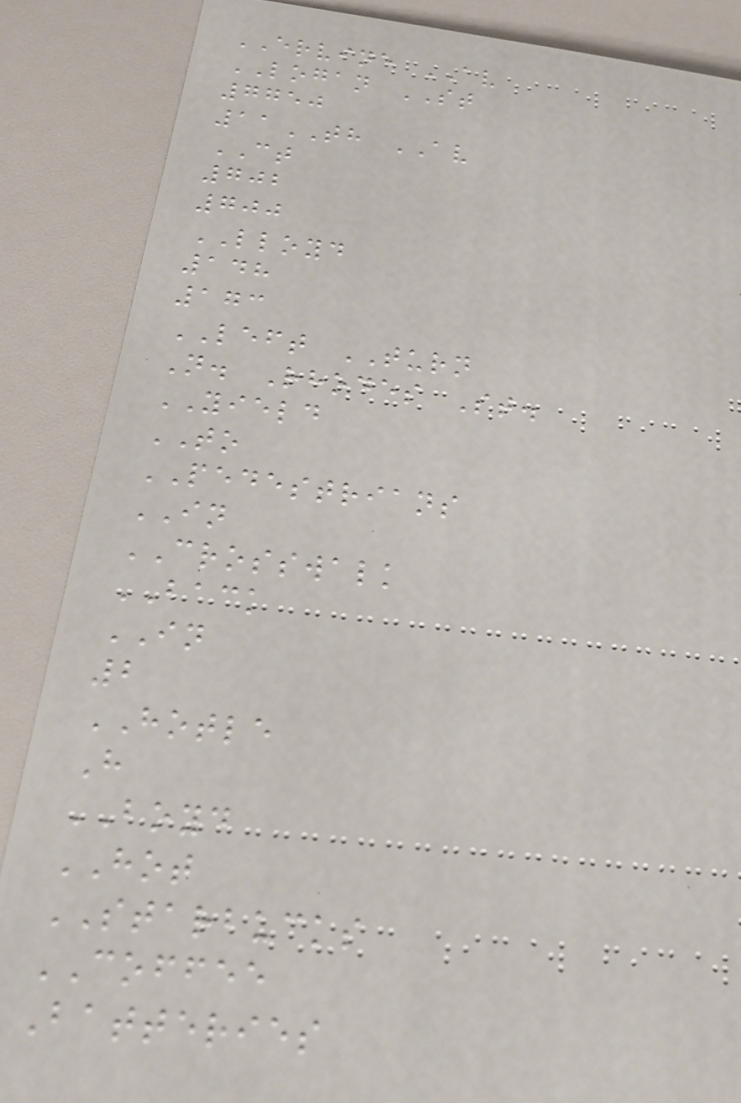ERVINE AV
LOGAN ST
7750
11TH AV
CT
702
700
LLOYD
148
173
LEFT TURN
N. Rhodes St.
YIELD
TO
PEDESTRIANS
IN
CROSSWALK
BACK
IN
2
HOTLE
H
BOYD
HOT
STARBUCKS
COFFEE
Batteries
